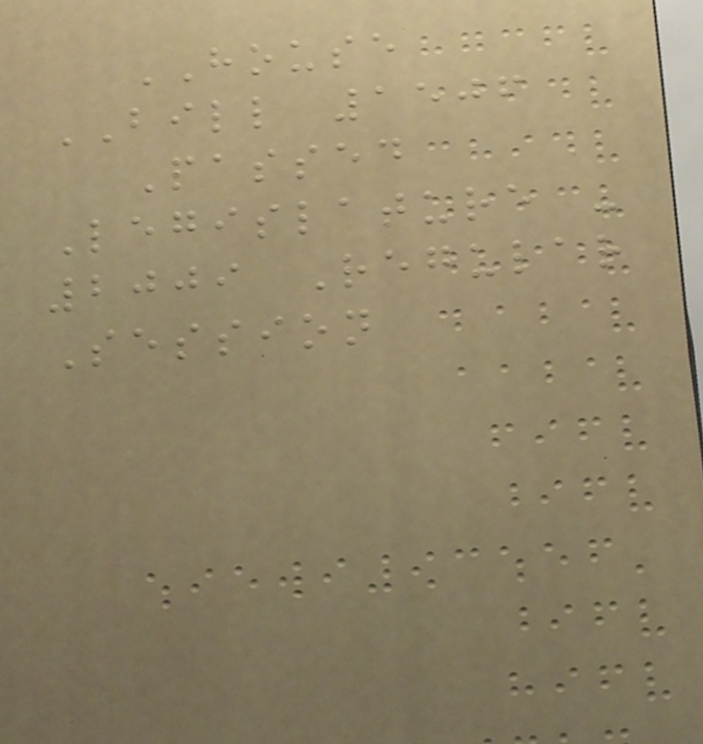HOUSE
BILL 1506
Passed
Legislature -
2009 Regular
Session
